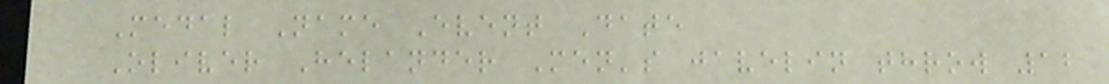Medal Name Event Date
Oliver Helander Men's javelin throw 12
